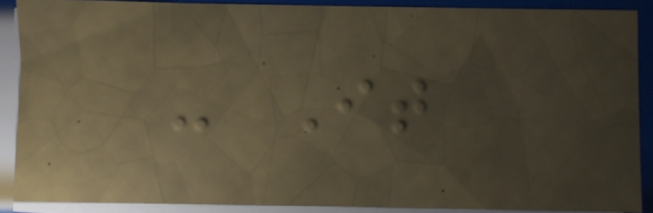- It
